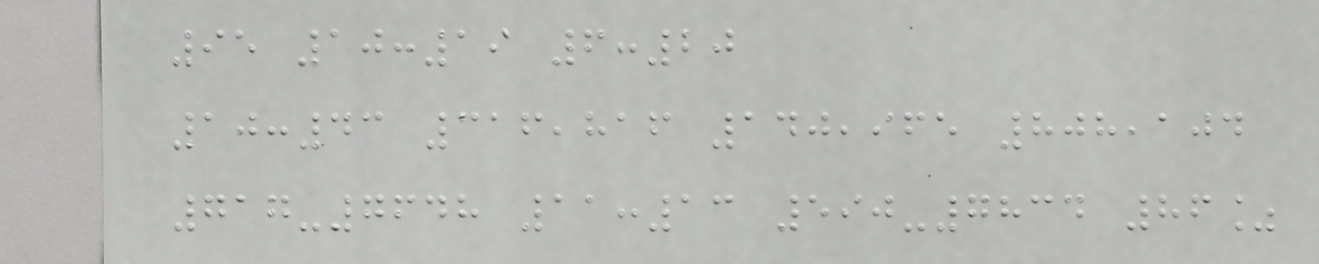95 10:19 6:20
10:43 316,816 140,965 808,104
717-7648 11:13 590-7834 86%
